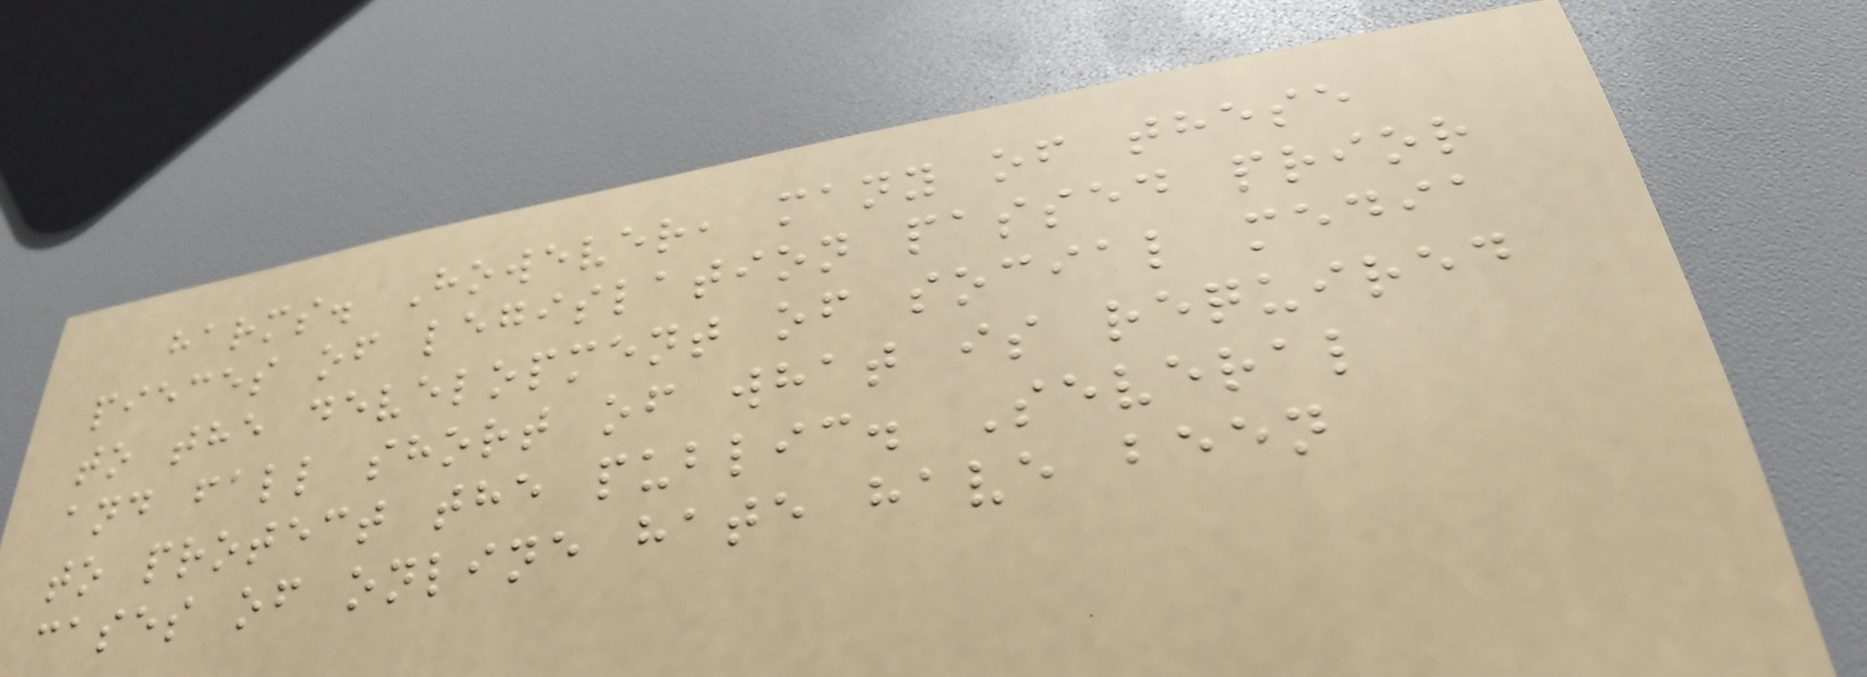harms. However, many of these
pieces of legislation passed prior
to the development of social media
and fall short of what is required
to protect the public. Several
cases of online hate have been
